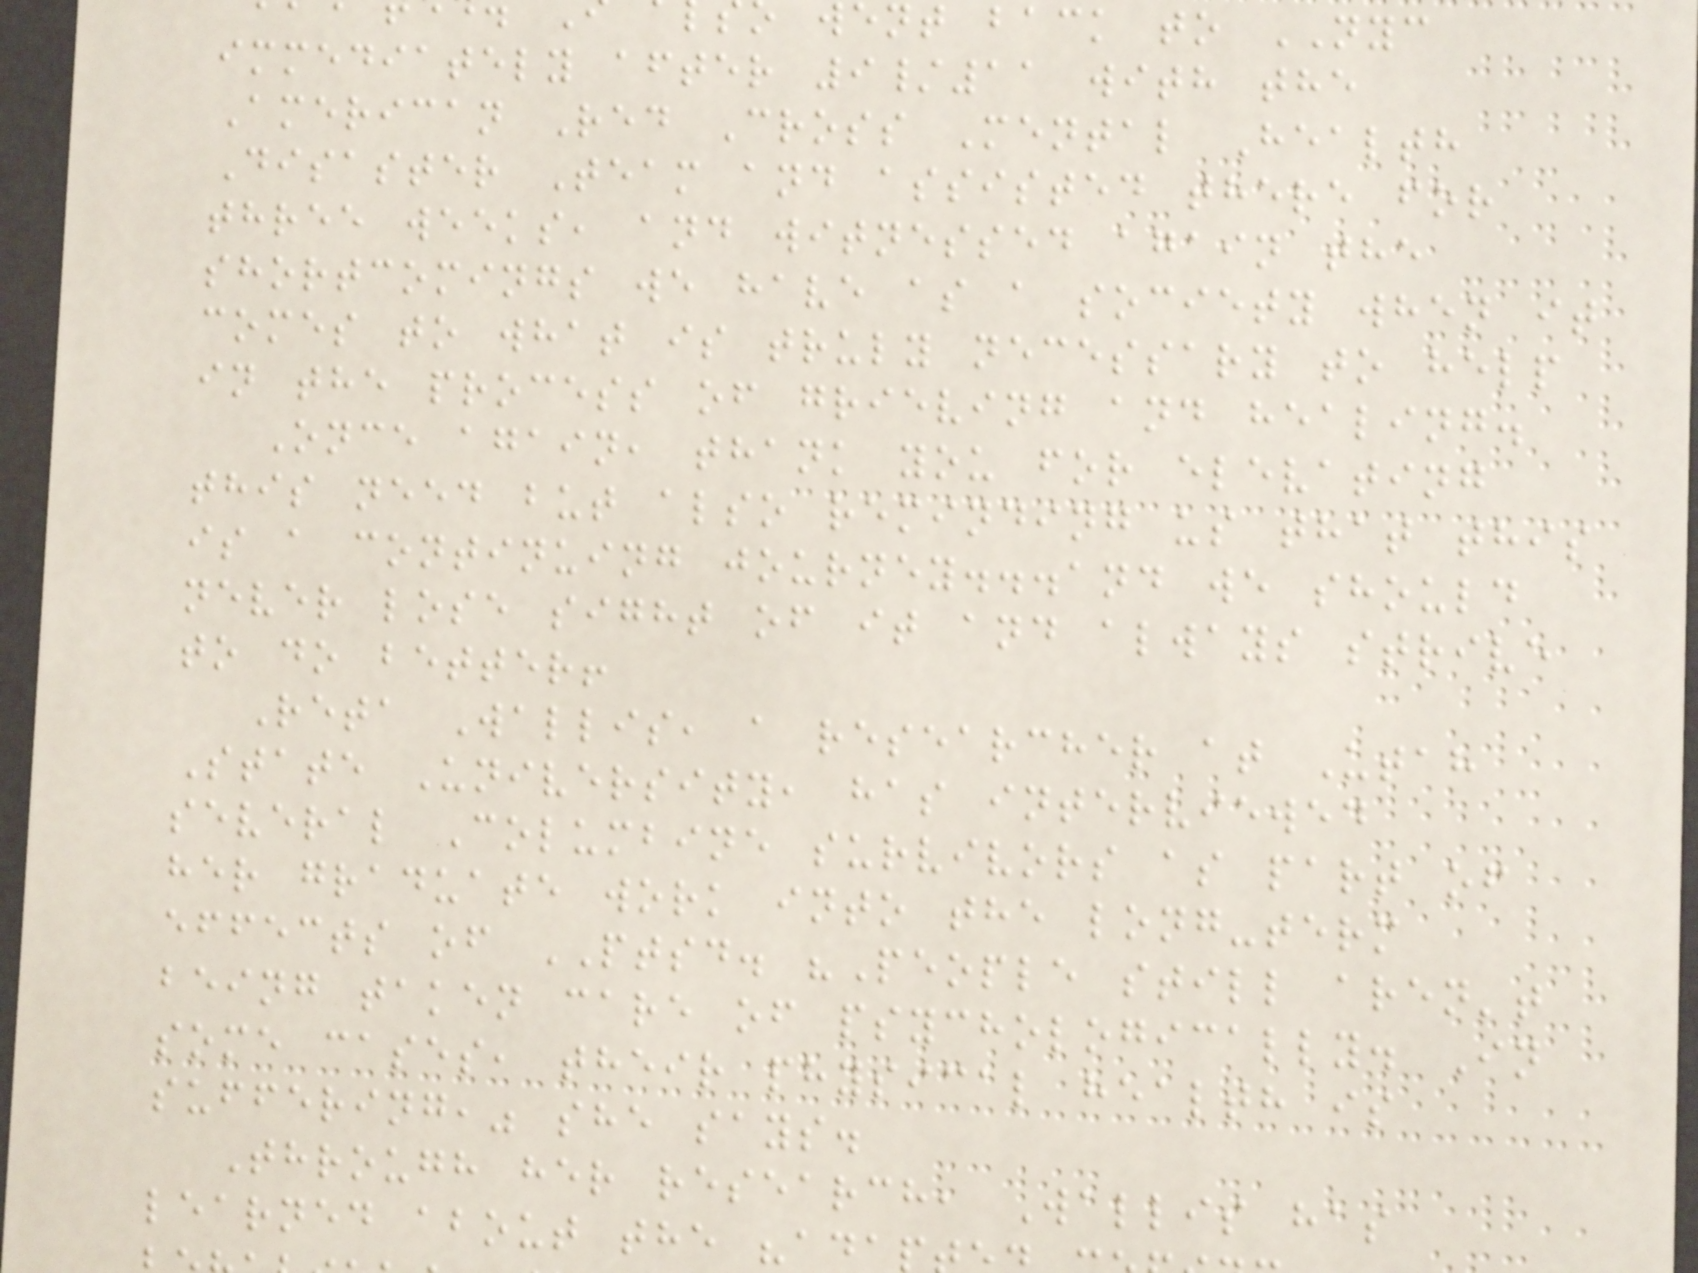went back to NYC
immediately after 9/11 with the
American Red Cross Mental Health
Disaster Team and assisted there for
three weeks, and witnessed again the
shortcomings we have as a society when it
comes to what is truly necessary to help
in the process of grieving and healing.
Once again, thank you for elevating
this need but also reminding us that this
is a continuing journey...and we should
never lose sight of it and always strive
to do better!
Reta Wallis, a researcher at Utah
State University, has interviewed
several Columbine survivors as part of
her graduate work into the long-term
effects of PTSD. "People still aren't
being taken care of psychologically. In
some cases, their physical health is
suffering," she says.
Through her research, Wallis has
learned about the "ada
